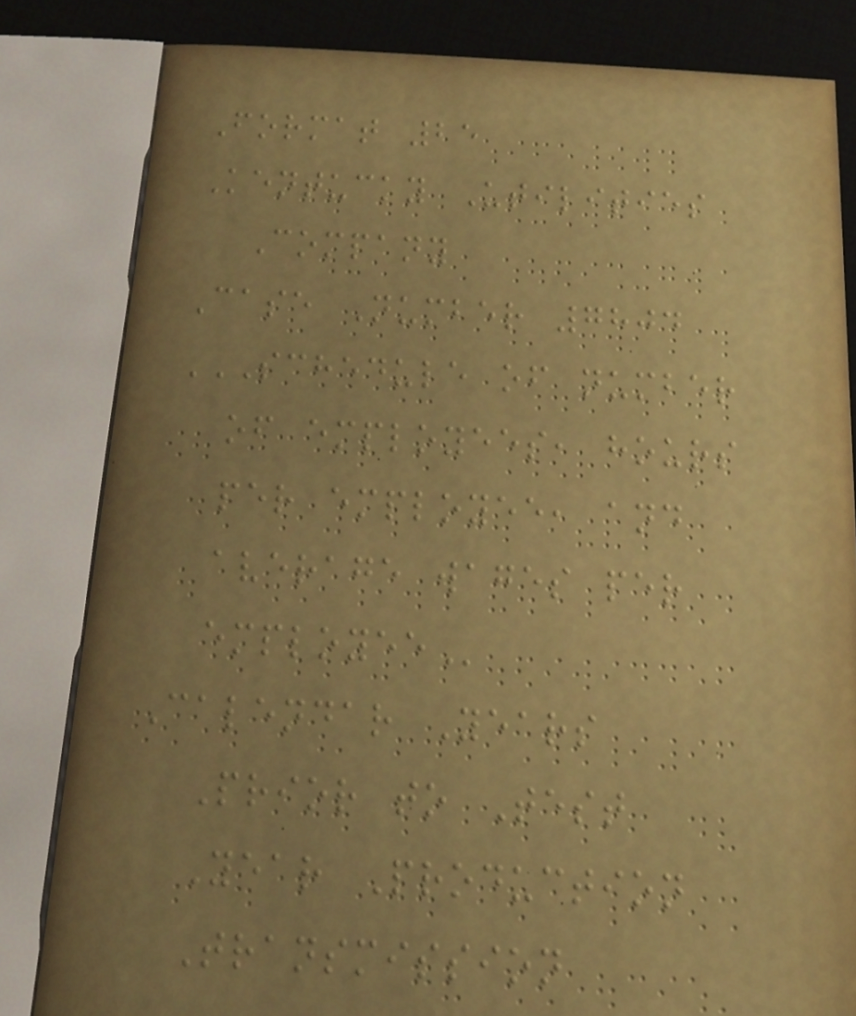Format 25
Kentucky Utilities
Company
Case Number 7804
SCHEDULE OF NUMBER
OF EMPLOYEES, HOURS
PER EMPLOYEE, AND
AVERAGE WAGES PER
EMPLOYEE
Calendar Years
Prior to Test
Year Production
Transmission
